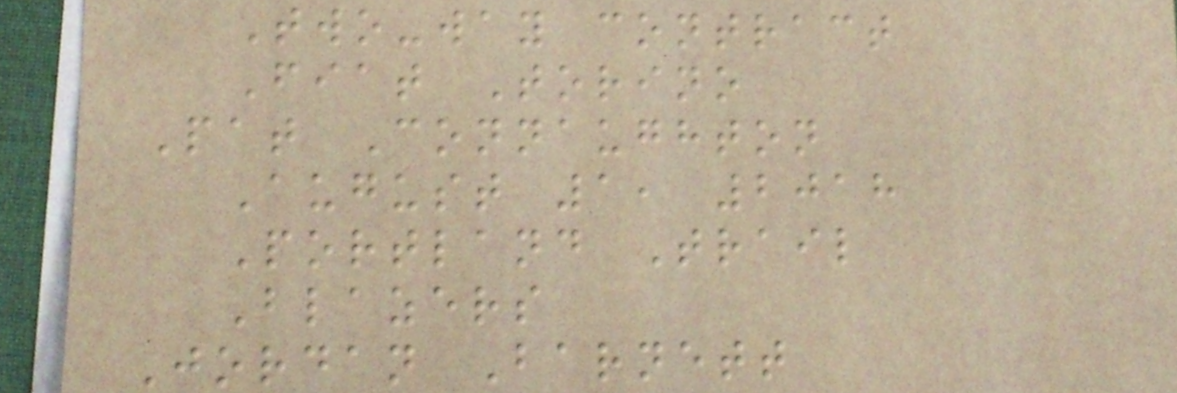Two-way contract
Fiat Torino
Pat Connaughton
August 1, 2018
Portland Trail
Blazers
Jordan Barnett
